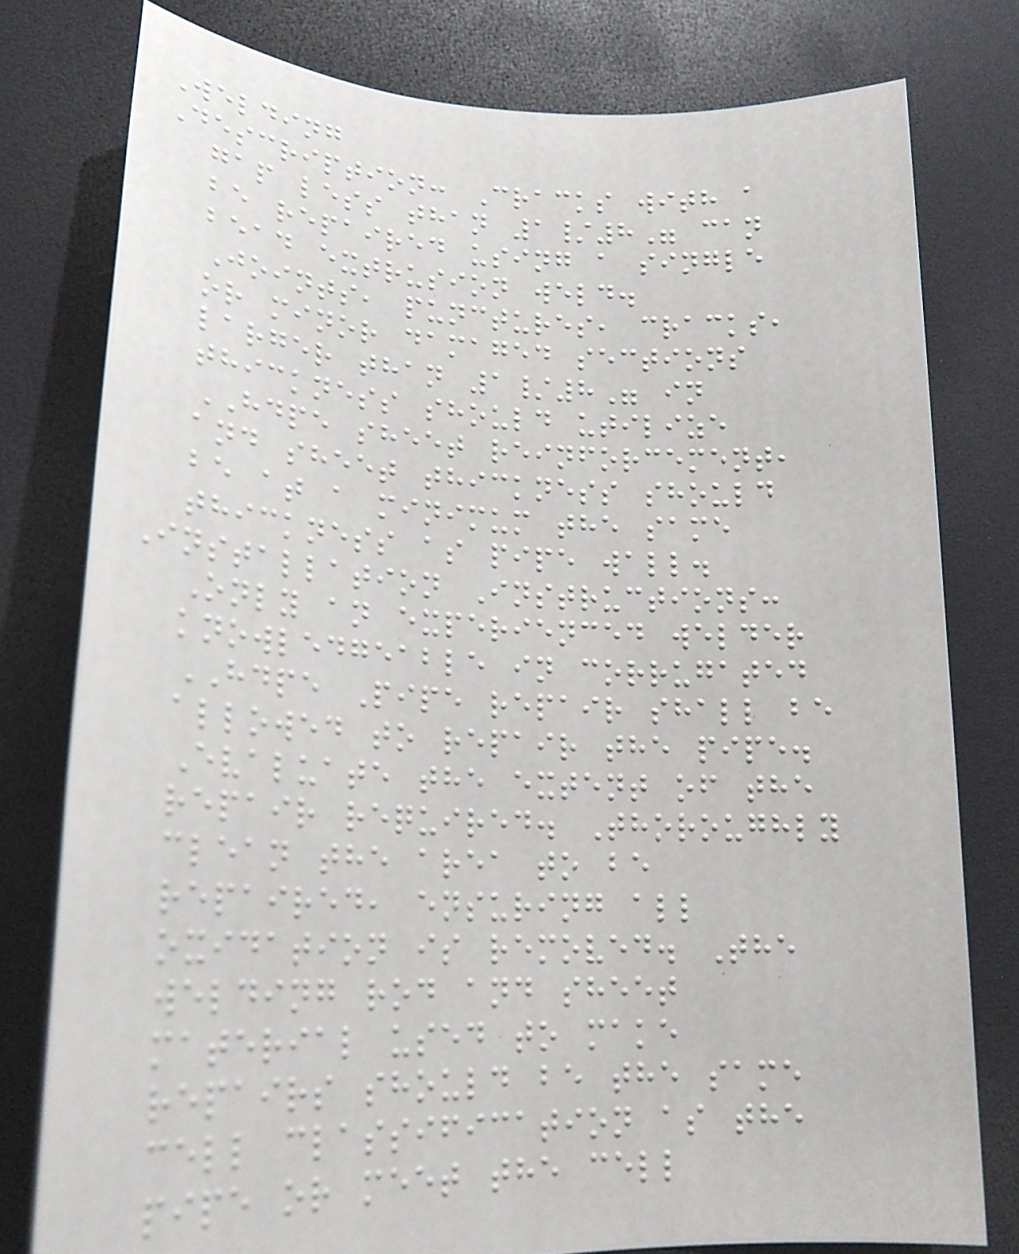Welding
Description: Cracks with a
gap less than 1/8" can
be repaired using a single
bead extrusion weld.
Joints, punctures, cracks,
or minor damaged sections
larger than 1/8" in
thickness should utilize
HDPE sheet reinforcement,
and sheet thickness should
be at a minimum the same
thickness as pipe wall.
Installation Instructions:
Only an experienced welder
knowledgeable in corrugated
HDPE Pipe repair shall be
allowed to repair the pipe.
Evaluate the extent of the
repair required. Thoroughly
clean the area to be
repaired, ensuring all
oxidation is removed. The
welding rod and sheet
material used to make
repairs should be the same
cell classification as the
pipe or meet the cell
